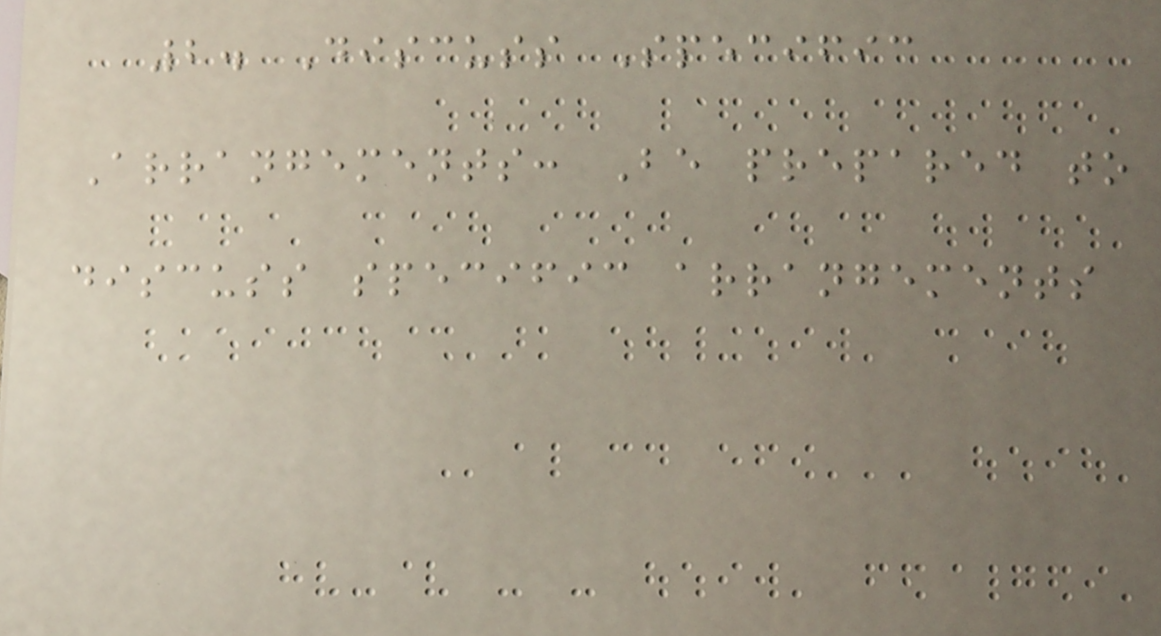2. Discuss Specific
Arrangements: Be prepared to
discuss specific arrangements
